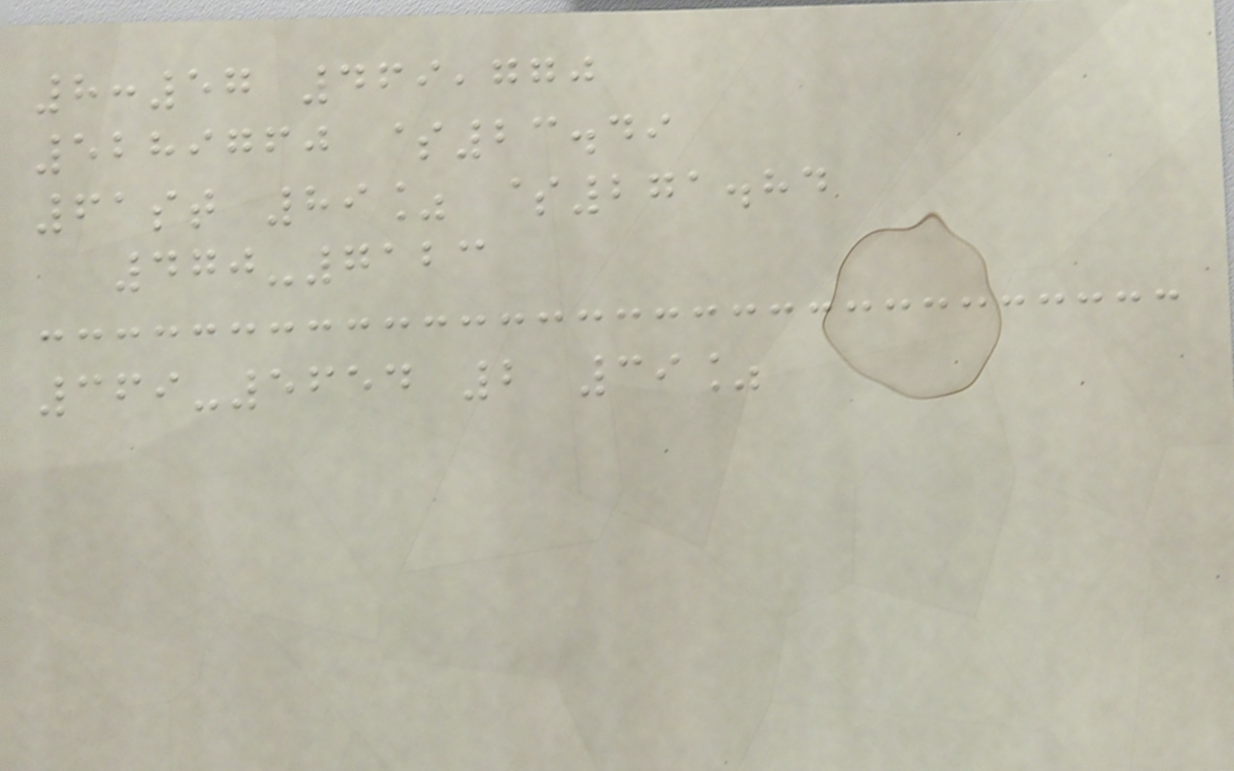8:57 469,770
5289760 $23.49
61st 89% $271.84
470-7123
369-5654 2 39%
